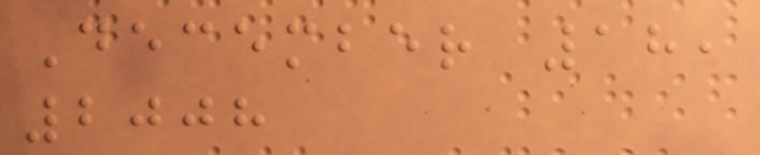December 18,
2008
